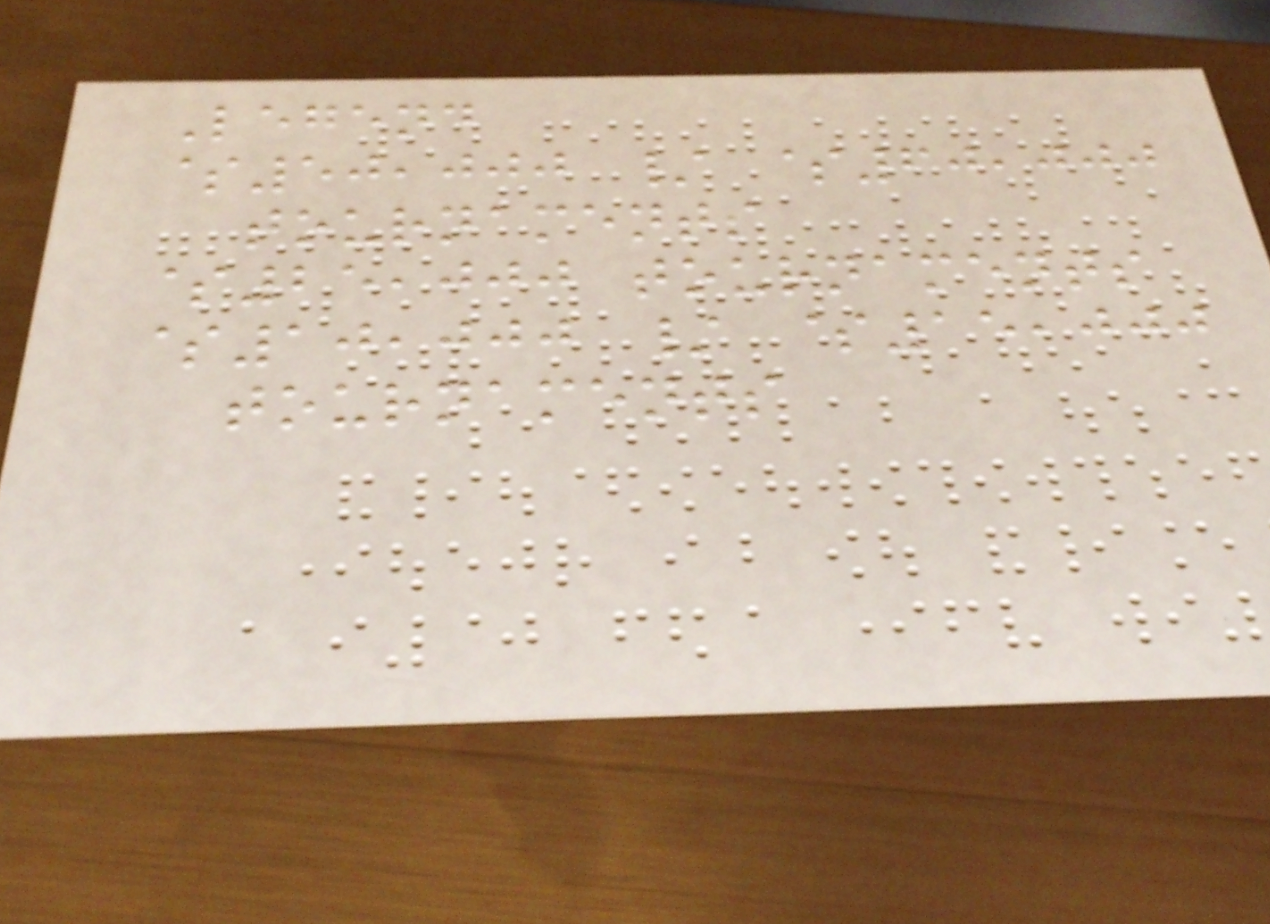Legend
$50,000 / $60,000
tournaments
$25,000 tournaments
$10,000 / $15,000
tournaments
